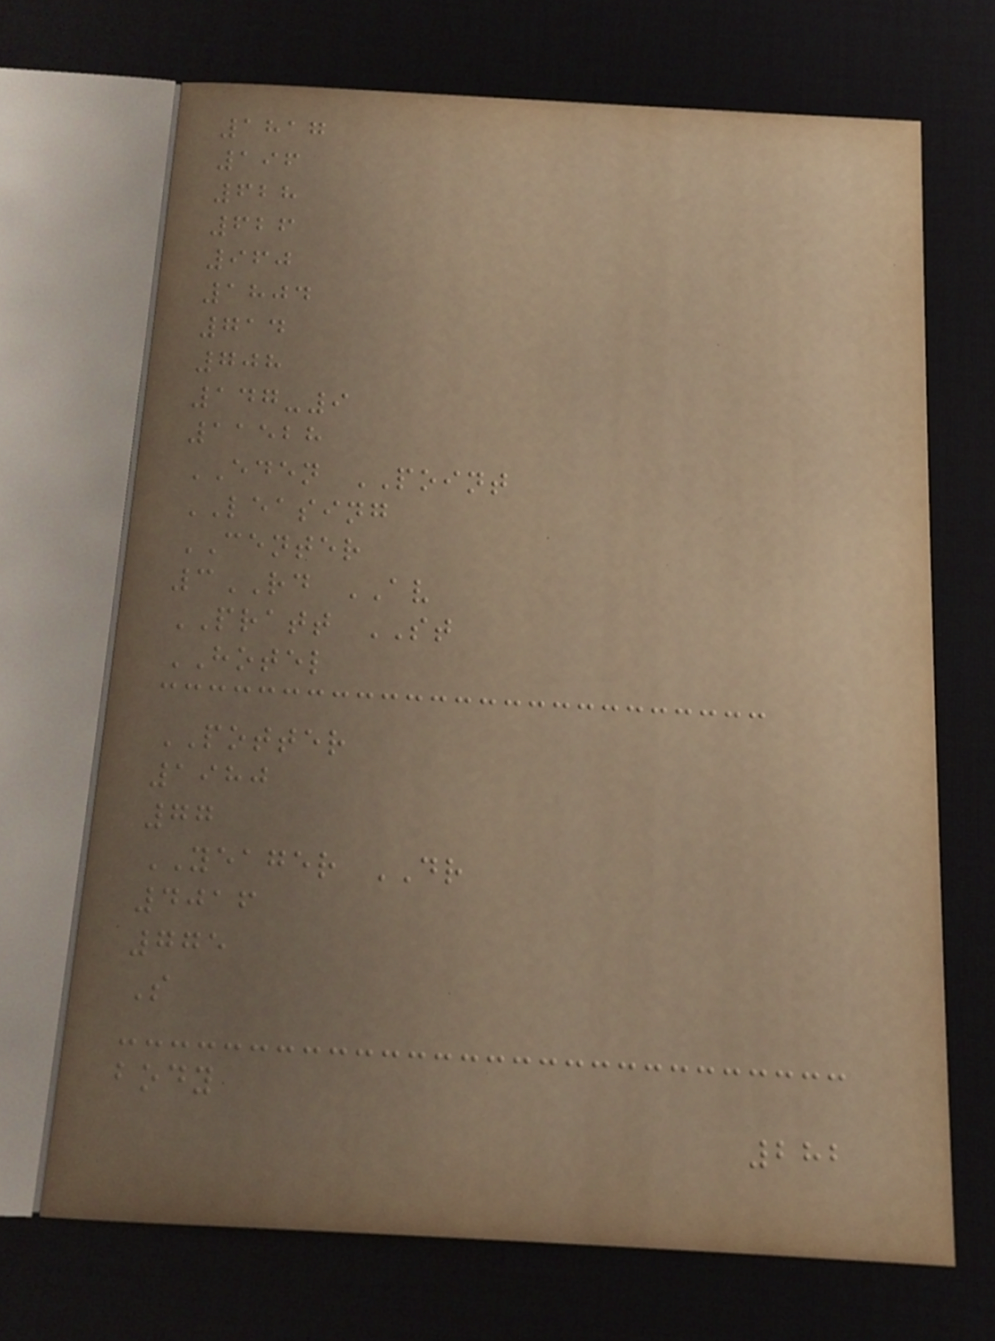1817
196
628
626
960
1804
714
708
147-9
11528
EDEN POINT
LEASING
CENTER
3RD AV
PRATT ST
HOTEL
POTTER
1980
77
YEAGER DR
4016
775
S
body
282
